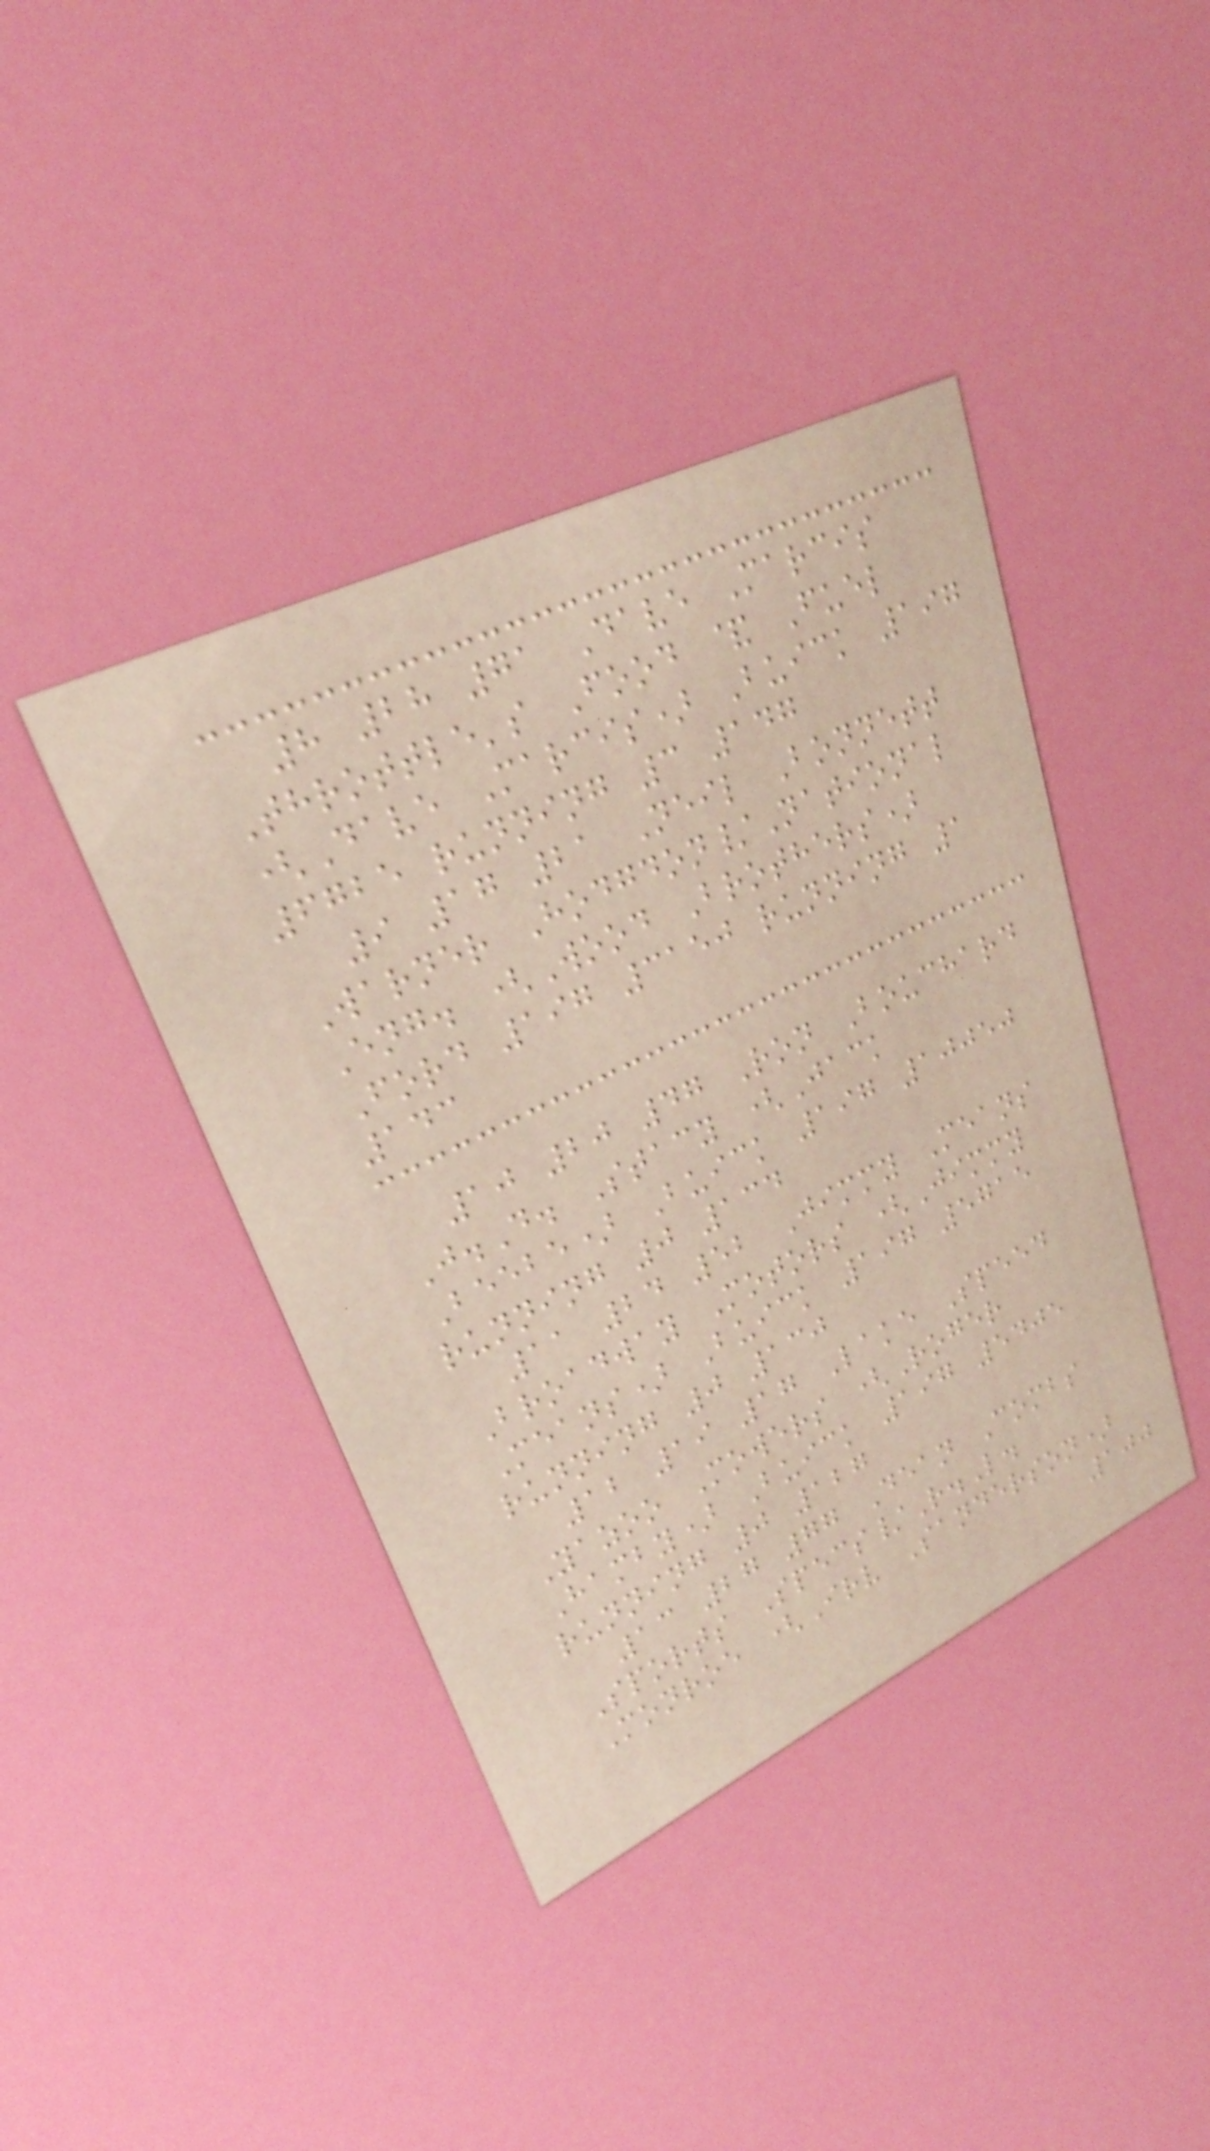8 28 71 Dave Marcis
Throttle's Food & Fuel
(Dave Marcis) Buick 197
6725 running 3 147
9 17 21 Neil Bonnett
Warner Hodgdon/National
Eng. (Wood Brothers)
Ford 197 3150 running 1
143
10 20 47 Ron Bouchard
J.D. Stacy (Jack
Beebe) Buick 197 10050
running 0 134
11 24 52 Jimmy Means
Broadway Motors (Jimmy
Means) Buick 197 5715
running 0 130
12 19 17 Lake Speed
Yazoo Mowers (Roger
Hamby) Buick 197 5405
running 0 127
13 27 77 Dean Combs
Sports Specs/R.L.
Monroe (Irv Sanderson)
100
